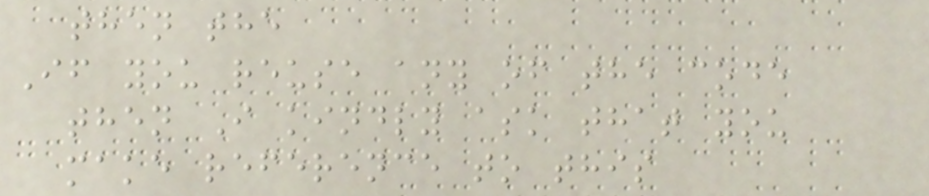then the
If you reuse any of the code
then I kindly ask that you
make reference to this
